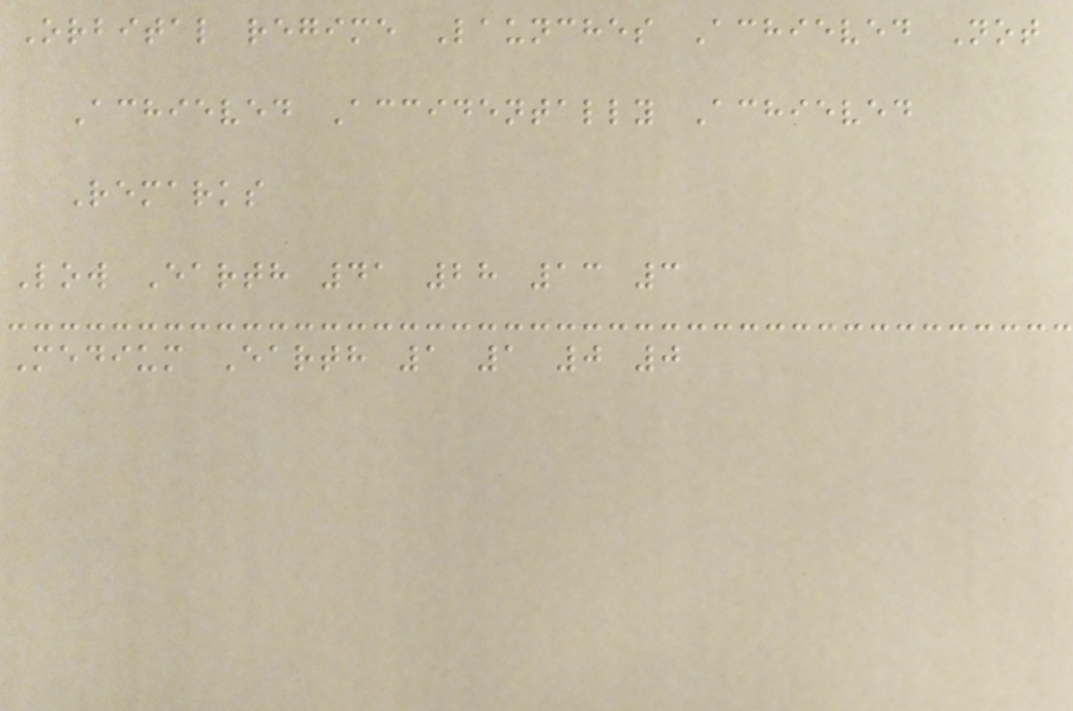Orbital regime Launches Achieved Not
Achieved Accidentally Achieved
Remarks
Low Earth 41 28 13 3
Medium Earth 1 1 0 0
